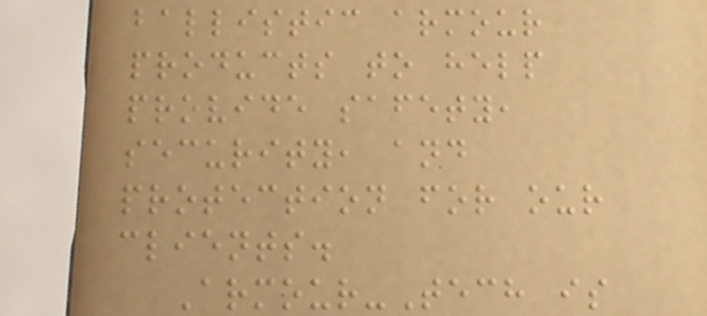ballistic armour
products to help
provide safety,
security, and
protection for our
clients.
Armour-Tech is
